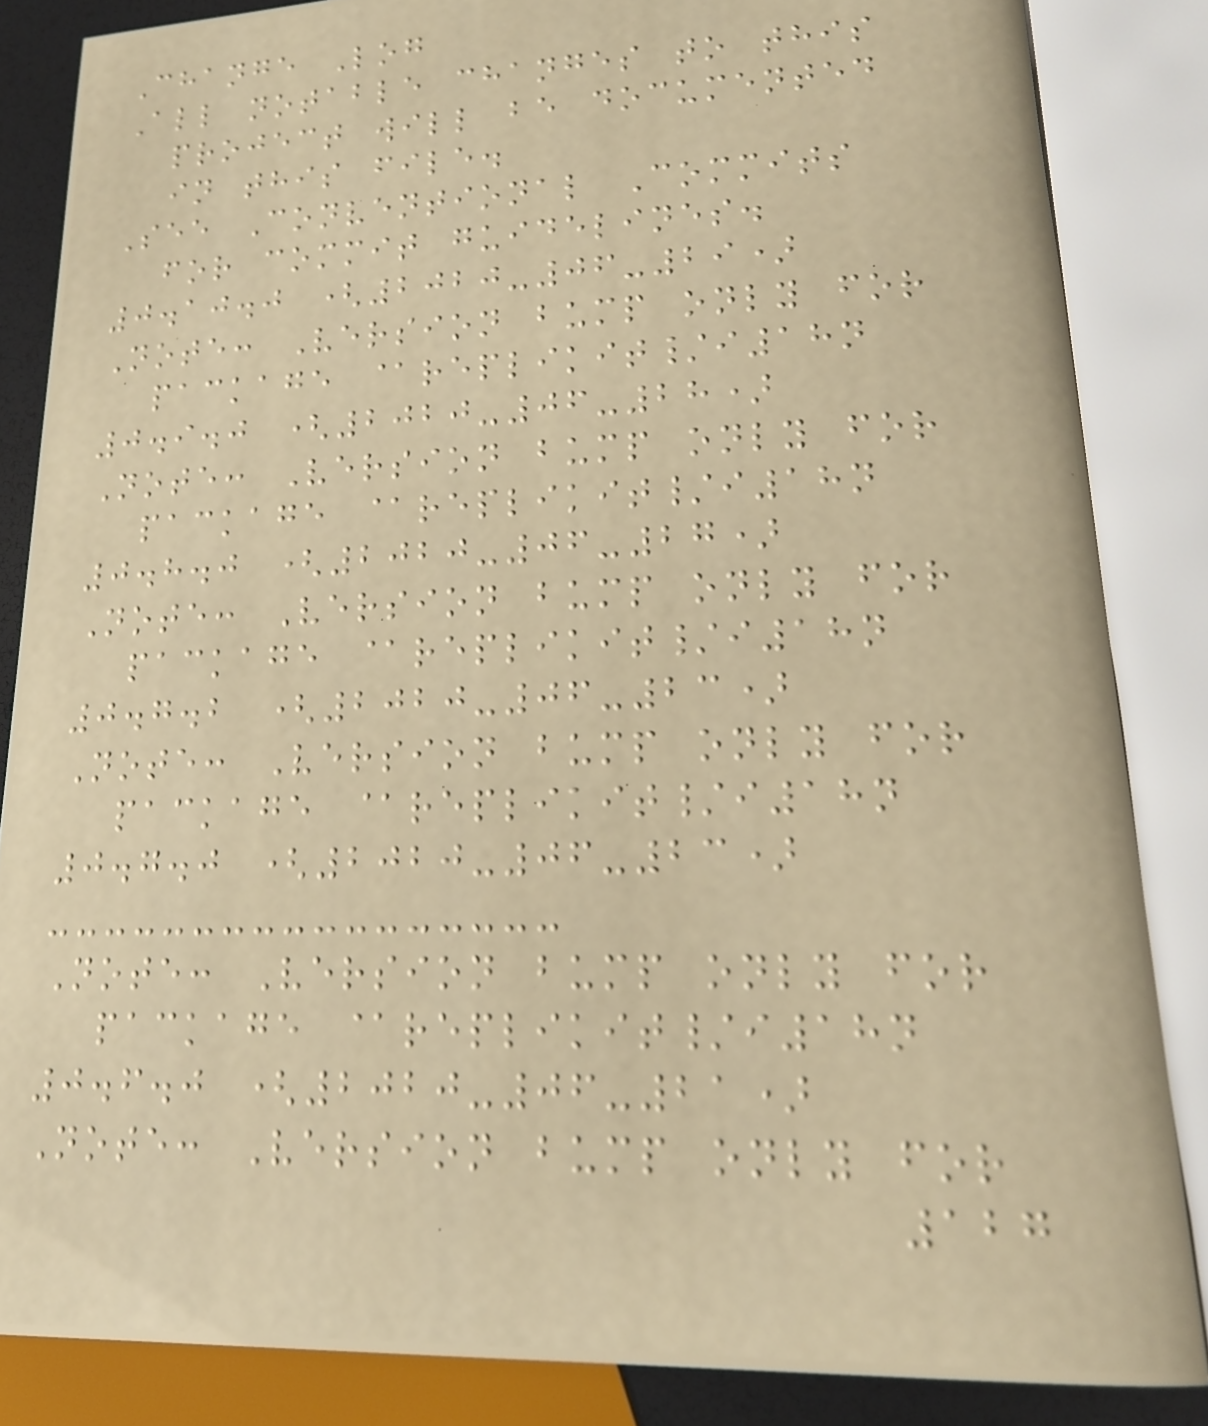Change Log
All notable changes to this
project will be documented
in this file.
See Conventional Commits
for commit guidelines.
0.10.0 (2020-06-29)
Note: Version bump only for
package @replikit/i18n
0.9.0 (2020-06-28)
Note: Version bump only for
package @replikit/i18n
0.8.0 (2020-06-27)
Note: Version bump only for
package @replikit/i18n
0.7.2 (2020-06-23)
Note: Version bump only for
package @replikit/i18n
0.7.0 (2020-06-23)
Note: Version bump only for
package @replikit/i18n
0.6.0 (2020-06-21)
Note: Version bump only for
127
